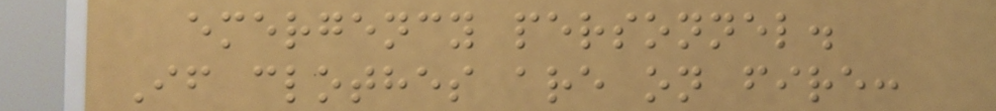emergency personnel.
If clothes are on fire:
